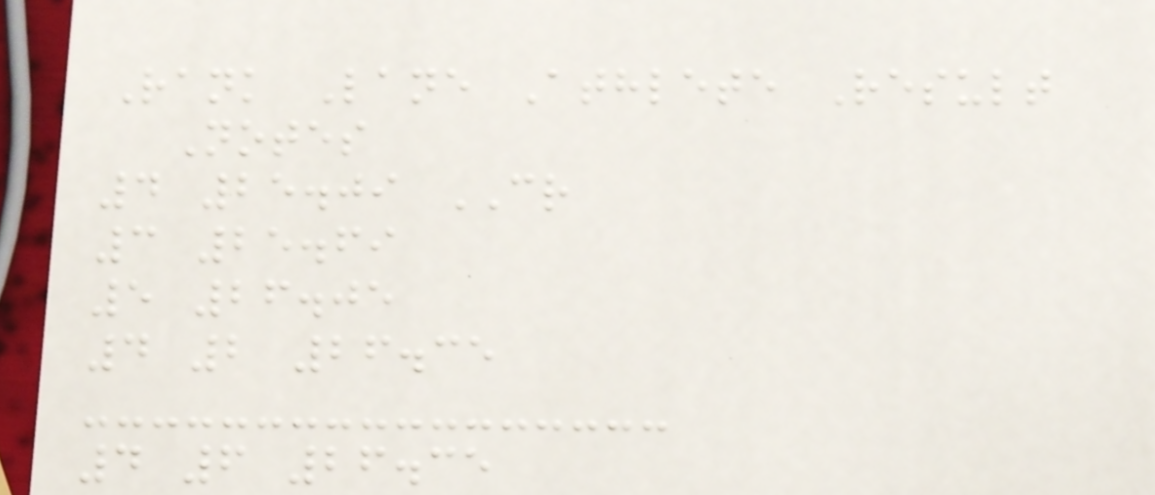Rank Lane Athlete Result
Notes
4 25.09 CR
3 25.69
5 26.05
4 2 26.35
4 6 26.35
